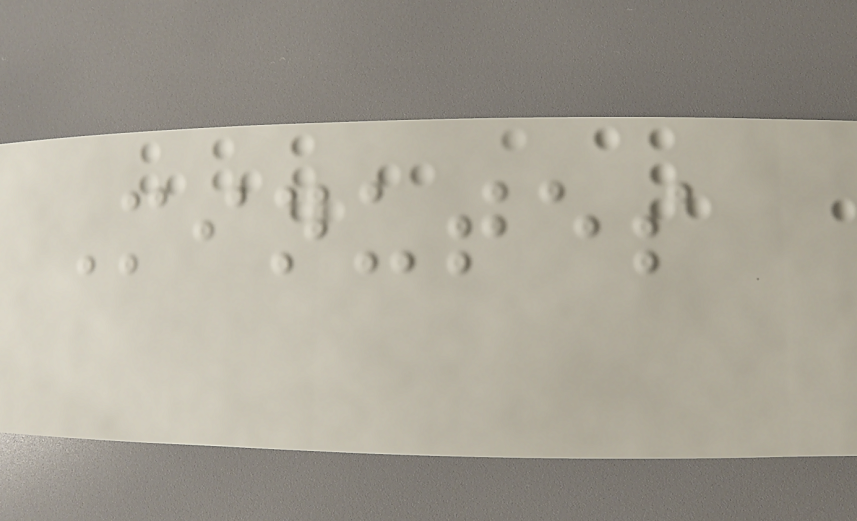Minutes
